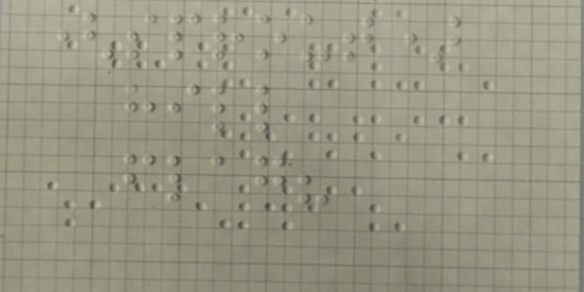(sprout)
hill
flag?
